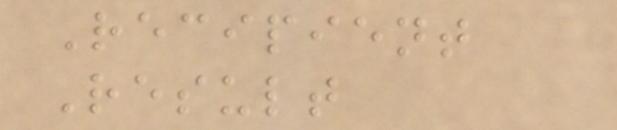Recipient
Result
